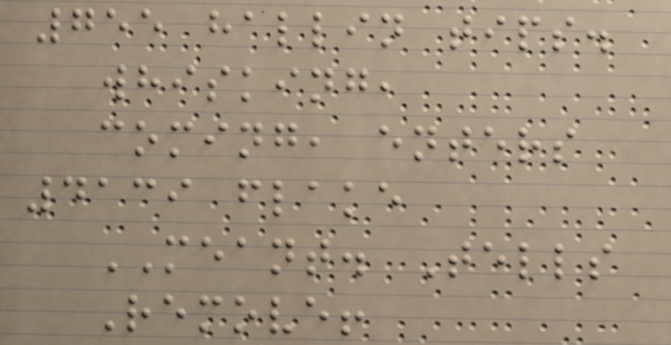755 hallin tips.
whisking,
coming, enters
4139 flake
MEANT. Tells
Remove!
